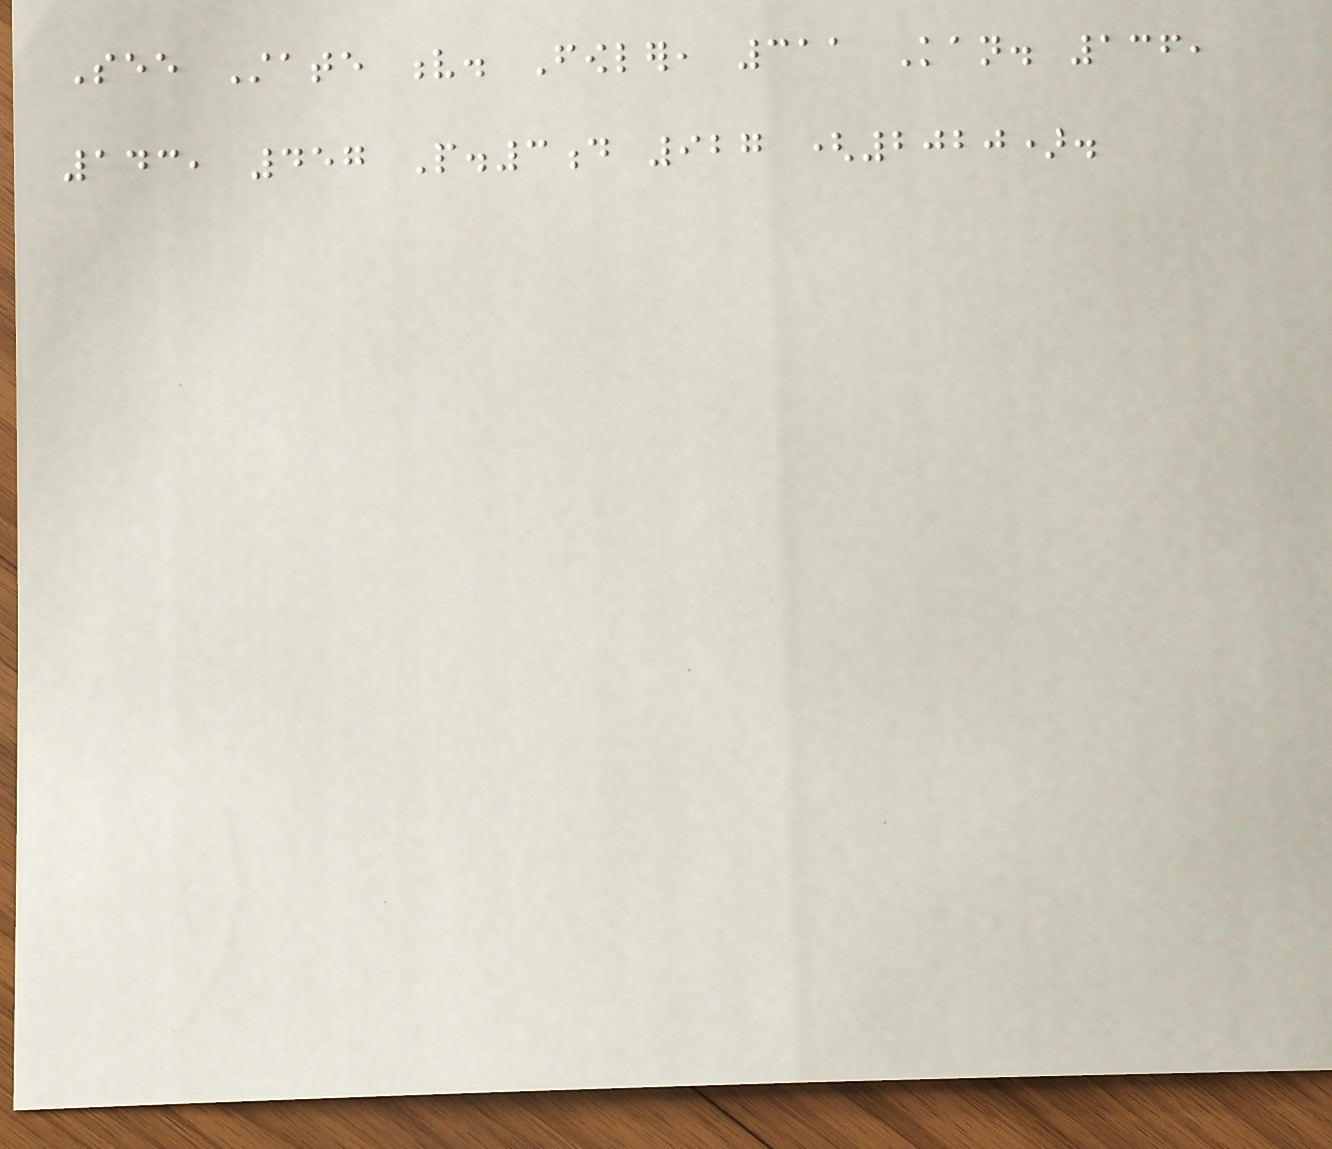See State v. Fowler, 311 Kan. 136,
143, 457 P.3d 927 (2020).
